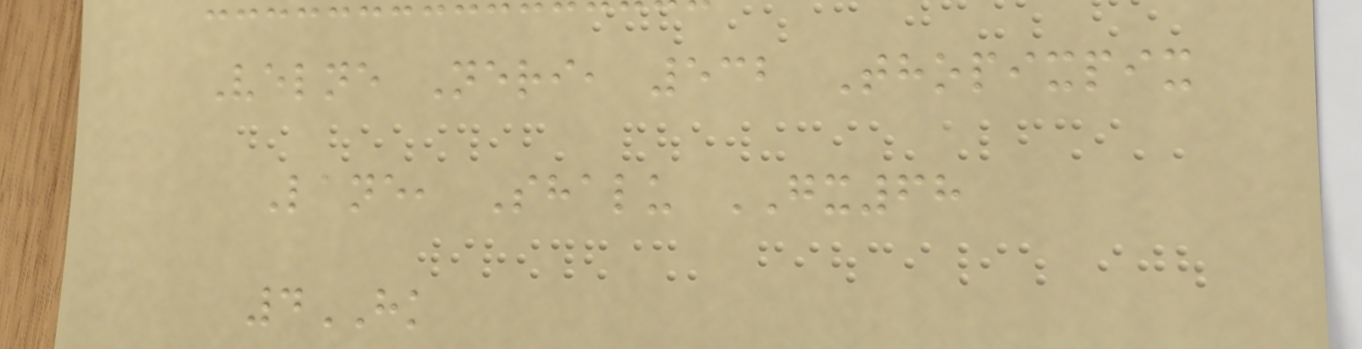Velne Neri, 532 Thopixpix
Lane, Shalu GX68
4HK
